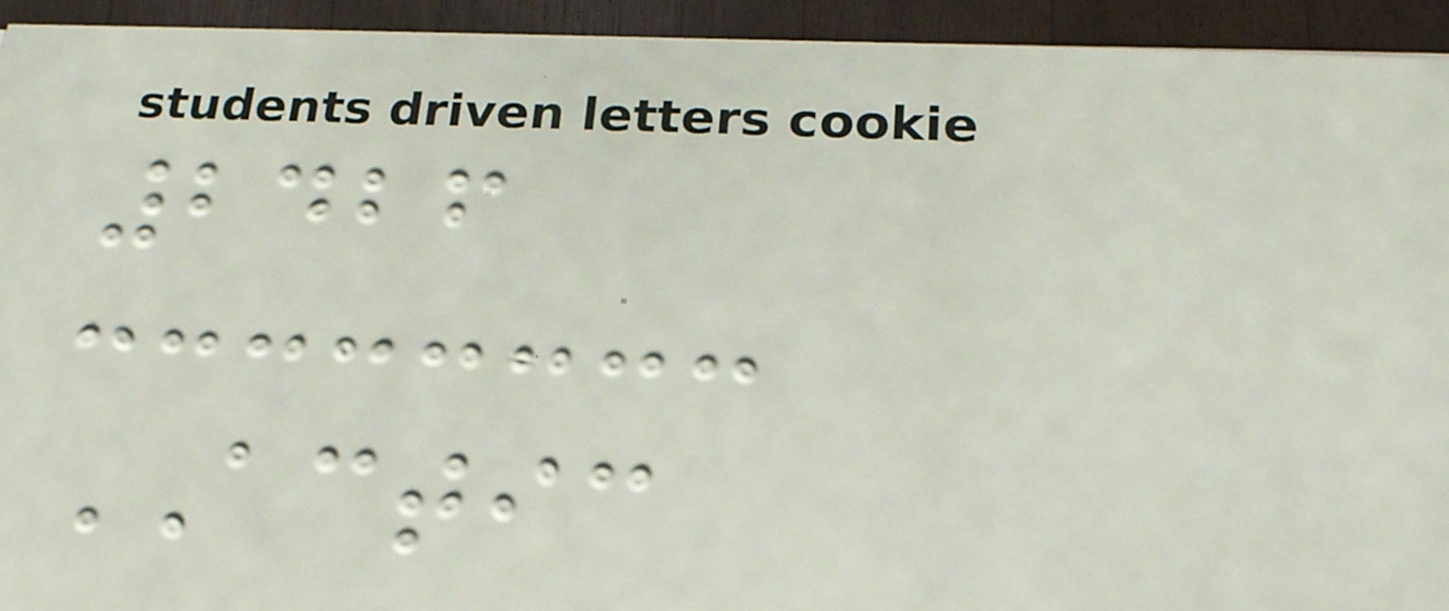2426
ACTIC
